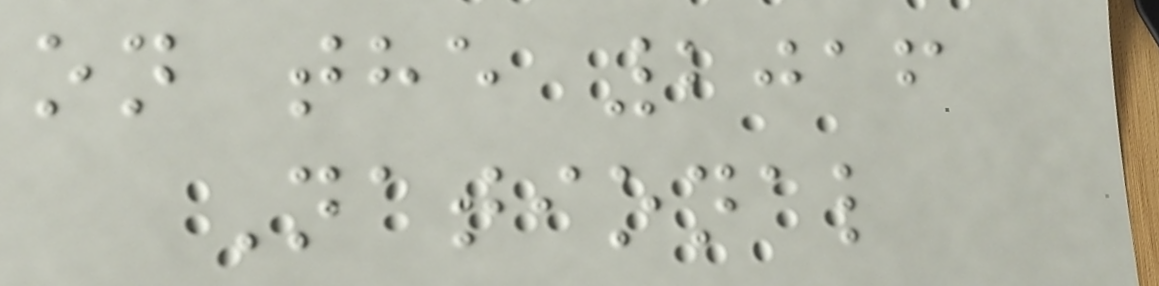on the 2016
National
